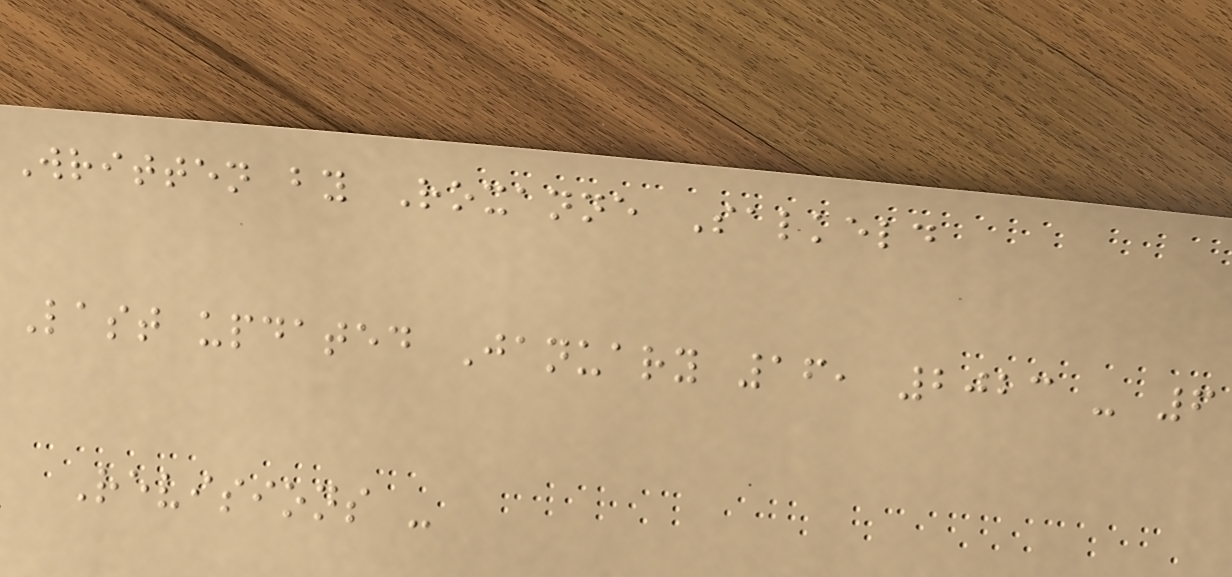Written by Roxanne Salkeld
Last updated January 16, 2023 - 6
Revisions -
